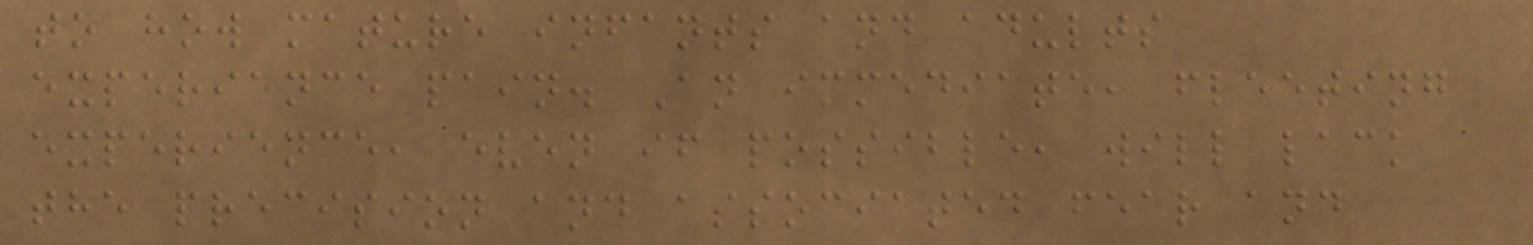to how mature infants and adults
experience pain. An immediate, fleeting
experience, even if possible, will lack
the precision and associated fear and
